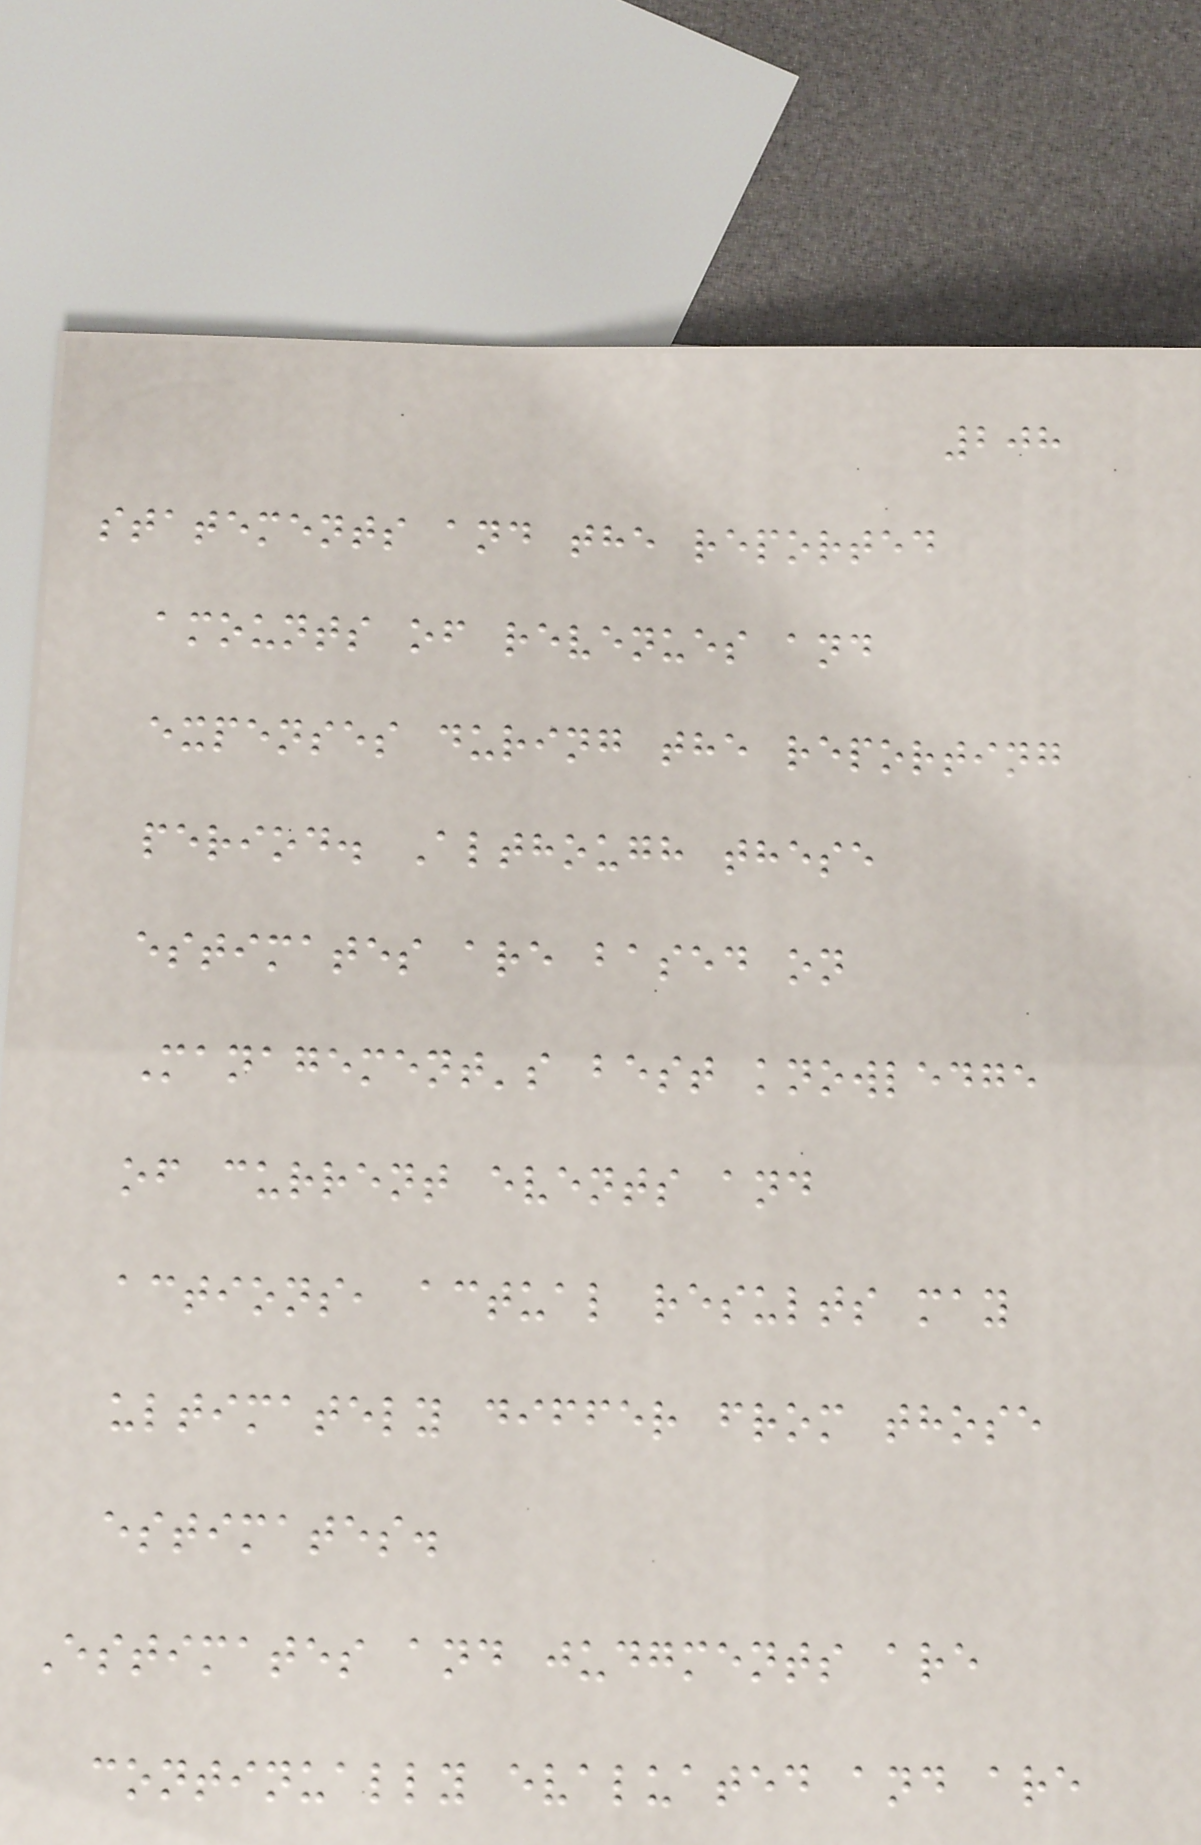208
statements and the reported
amounts of revenues and
expenses during the reporting
period. Although these
estimates are based on
Management's best knowledge
of current events and
actions, actual results may
ultimately differ from those
estimates.
Estimates and judgments are
continually evaluated and are
